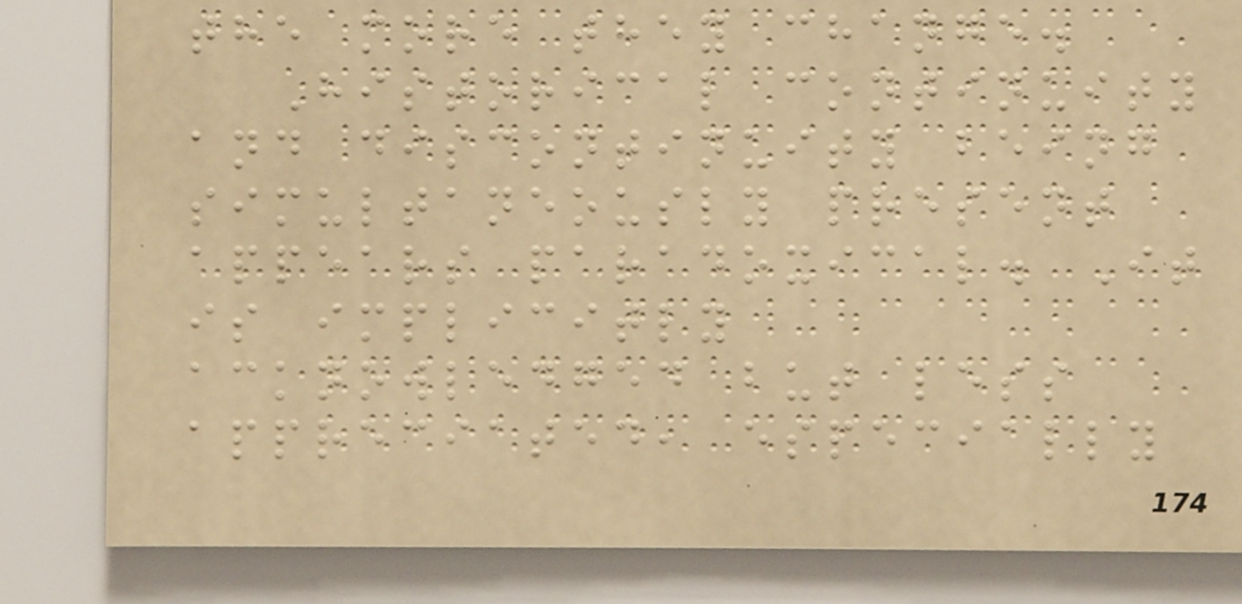the more they change.
Historical continuity
and discontinuity being
simultaneously present
appears paradoxical. It
is implicitly
acknowledged but less
appreciated, especially
